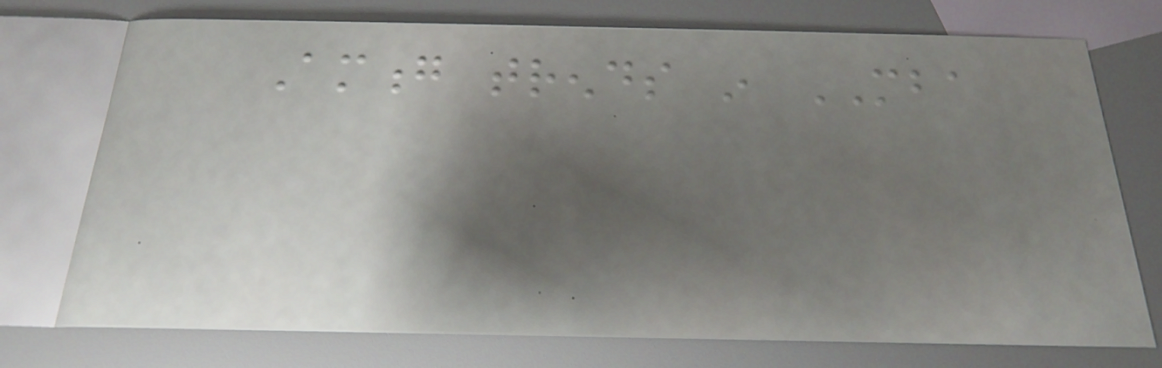Among trends in MBA
